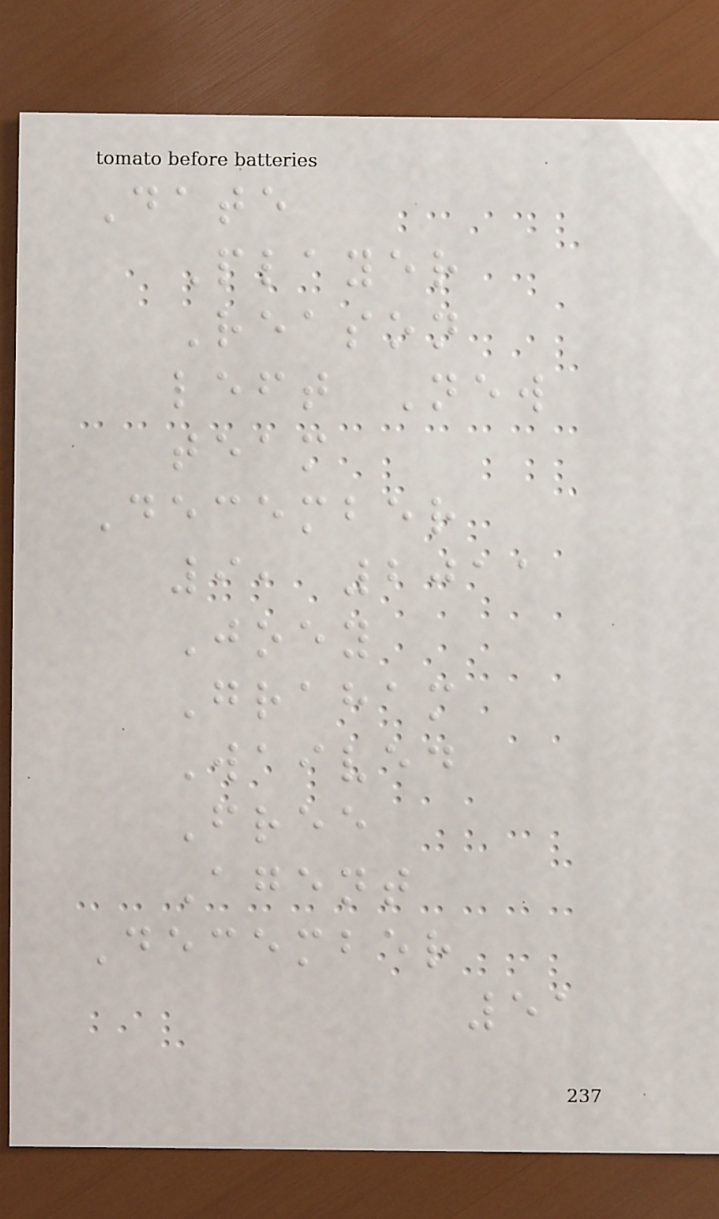Date
Player
Reason
left New
team
December
9, 2011
Joey
Graham
Waived
Free
Agent
December
51
